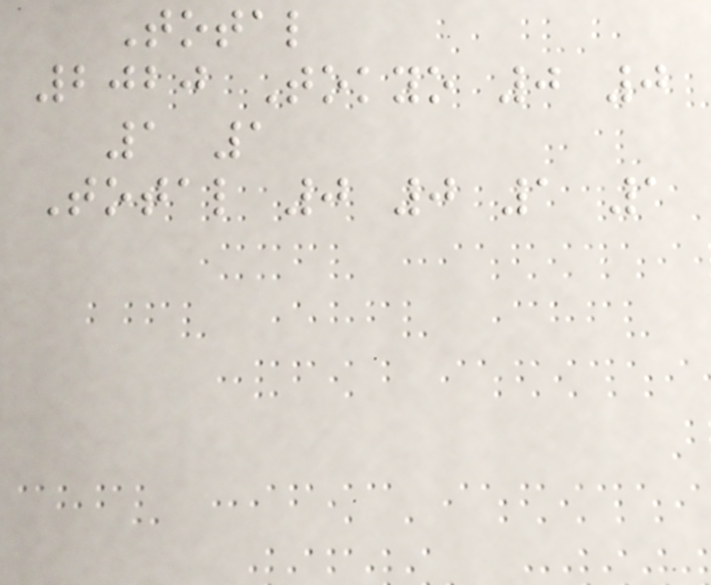Total
2020 Tokyo 0 0
1 1
Total 0 0 1 1
